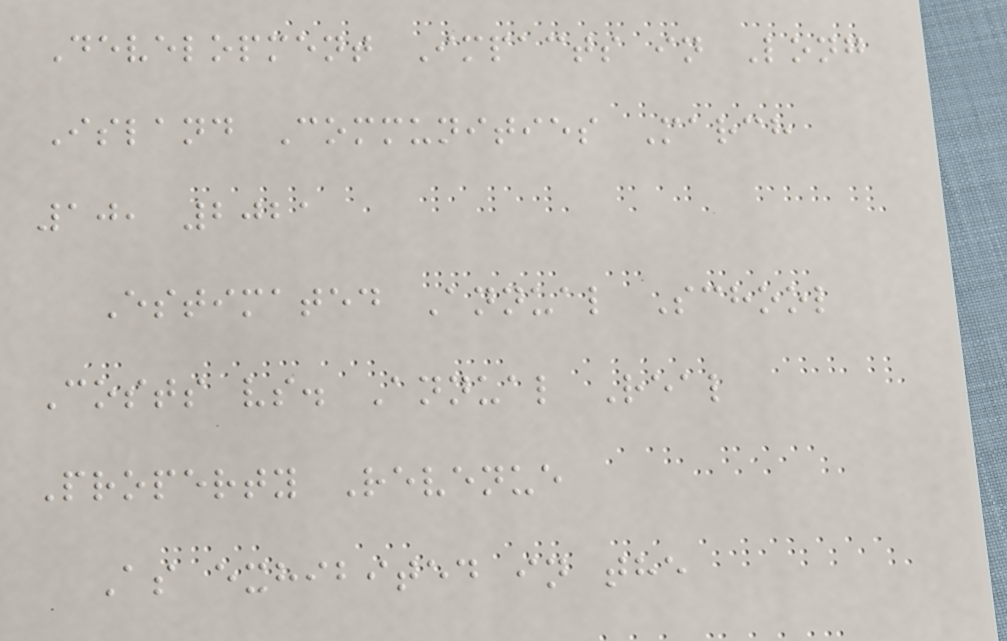Development Impacts in Long
Island Communities March
10, 2021
Estimated Annual School
Costs vs. Annual Real
Property Revenue
As exhibited in the
